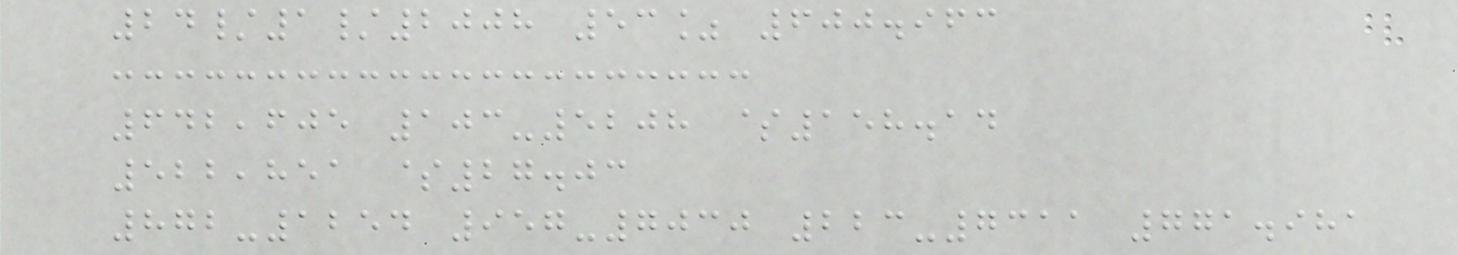24/1/2008 53% 600.963
642,605 103-5208 $158.14
522,851 $27.03
872-1254 957-7030 223-7311 771.981
